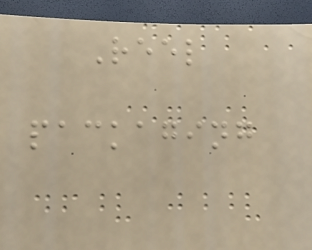Reel
packaging
